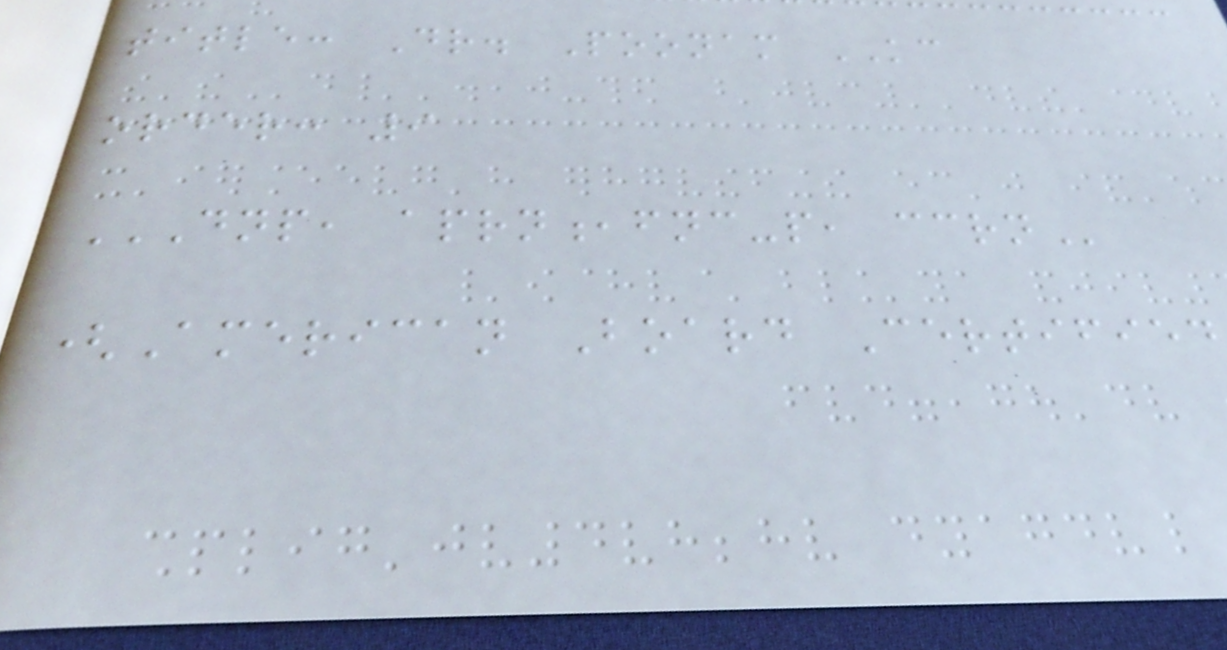title: Dr. Poonam KC
order: 9
DNP, APRN,FNC-P, CCRN
(American Board Certified
